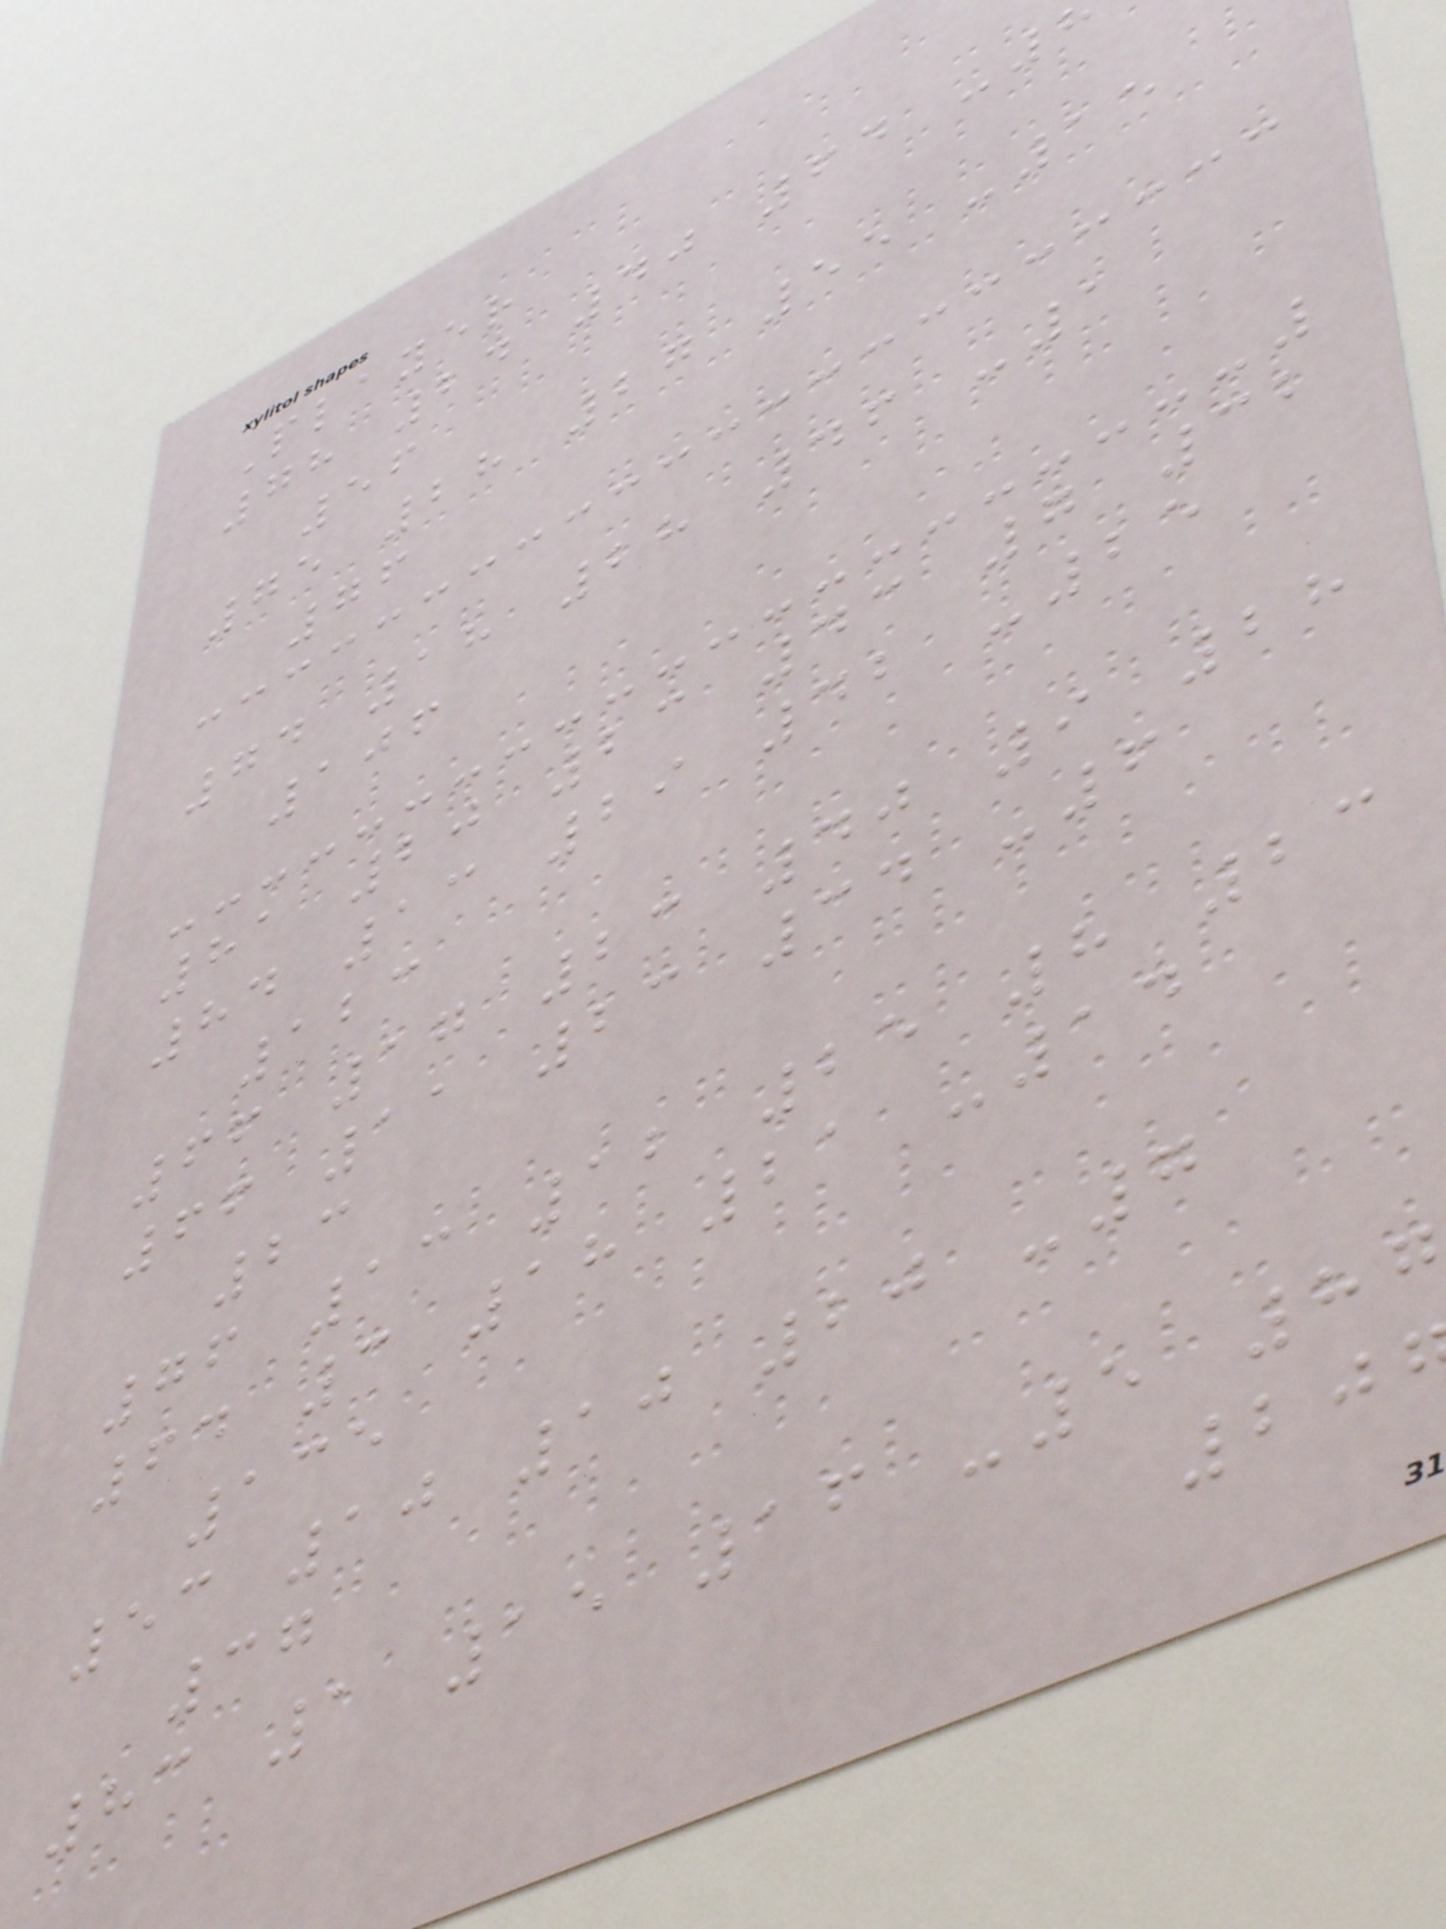Player
78 24 40 64 -
56
75 28 27 55 -15
76
74 18 28 46 -1
106
81 20 23 43 7 32
84 13 29 42 -25
123
66 17 23 40 9 28
66 11 23 34 -6
23
76 13 12 25 8 23
64 3 18 21 -14
135
53 10 10 20 -7
37
83 1 15 16 -5 87
